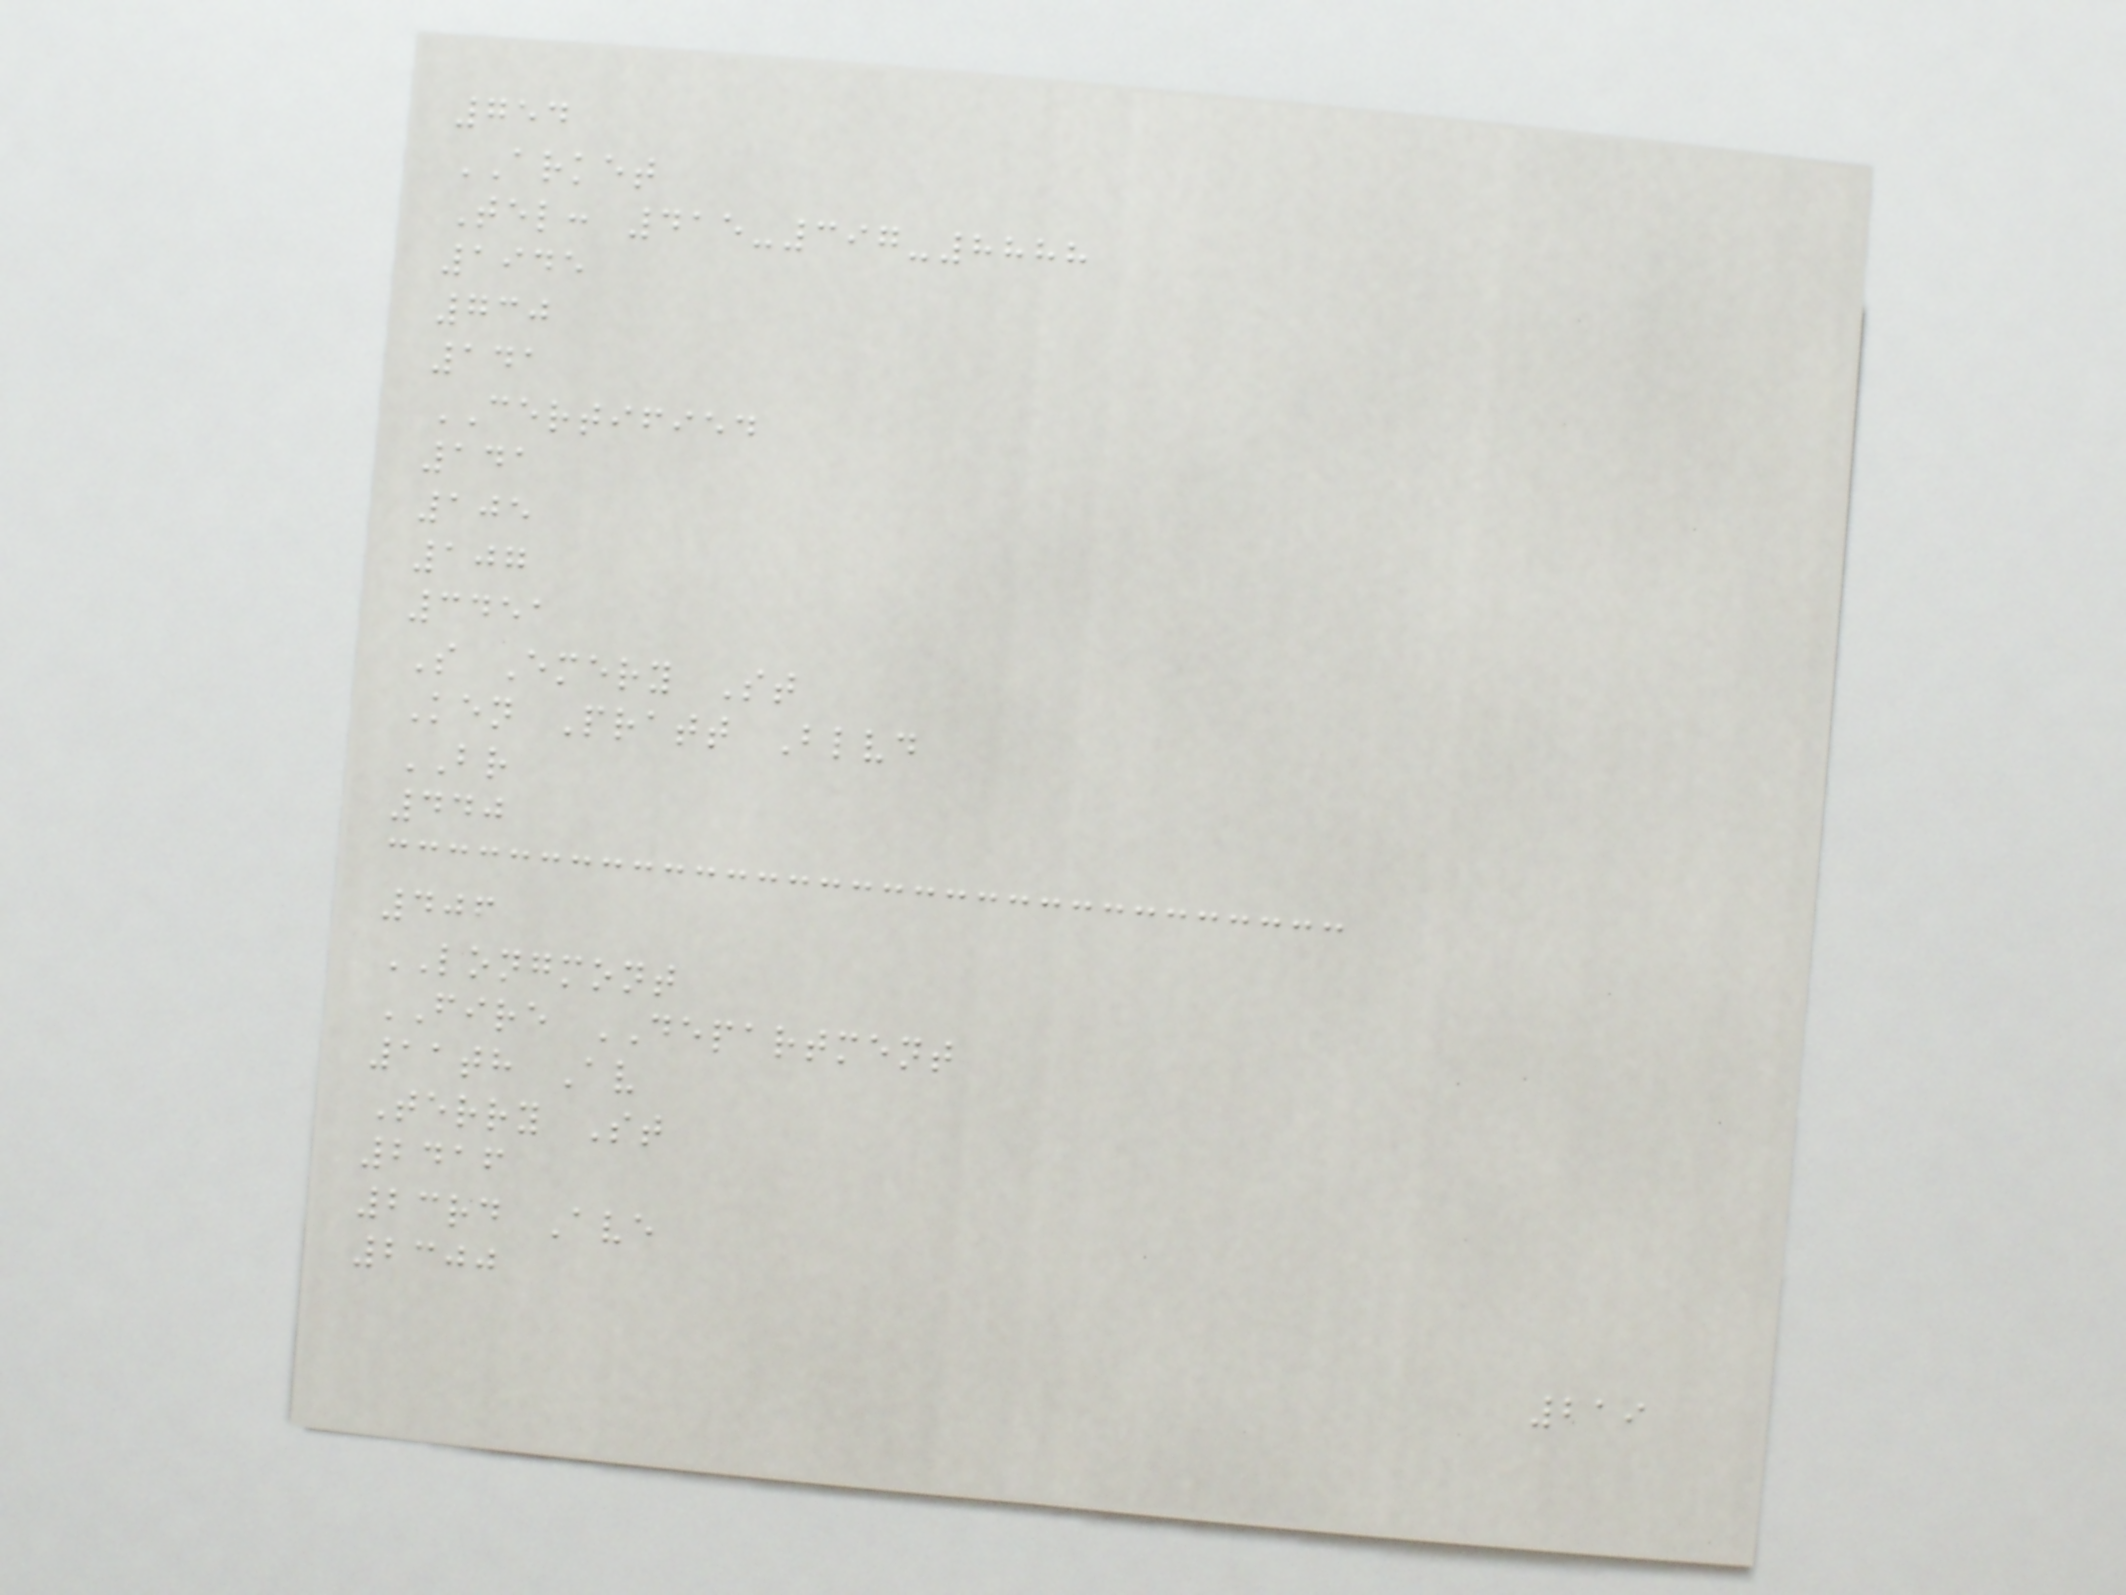754
ARKET
Tel: 415-397-8888
1945
730
141
CERTIFIED
141
105
107
3451
S Emery St
Ken Pratt Blvd
BR
440
406
LONGMONT
FIRE DEPARTMENT
11th Av
Terry St
2416
23rd Ave
2300
219
